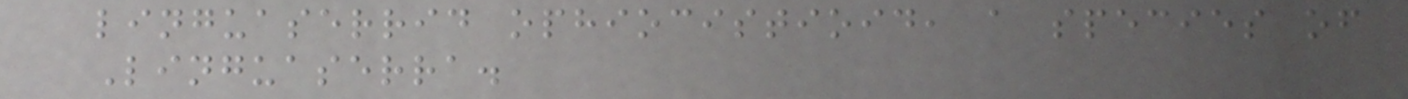linguaserrid ophiocistioid, a species of
Linguaserra.
